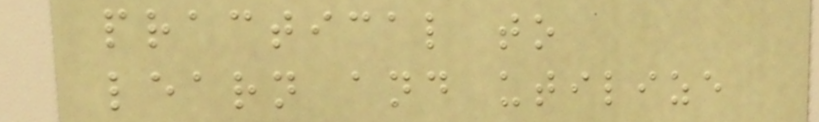practical to
learn and utilize
